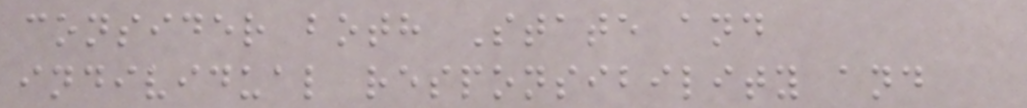consider both State and
individual responsibility and
